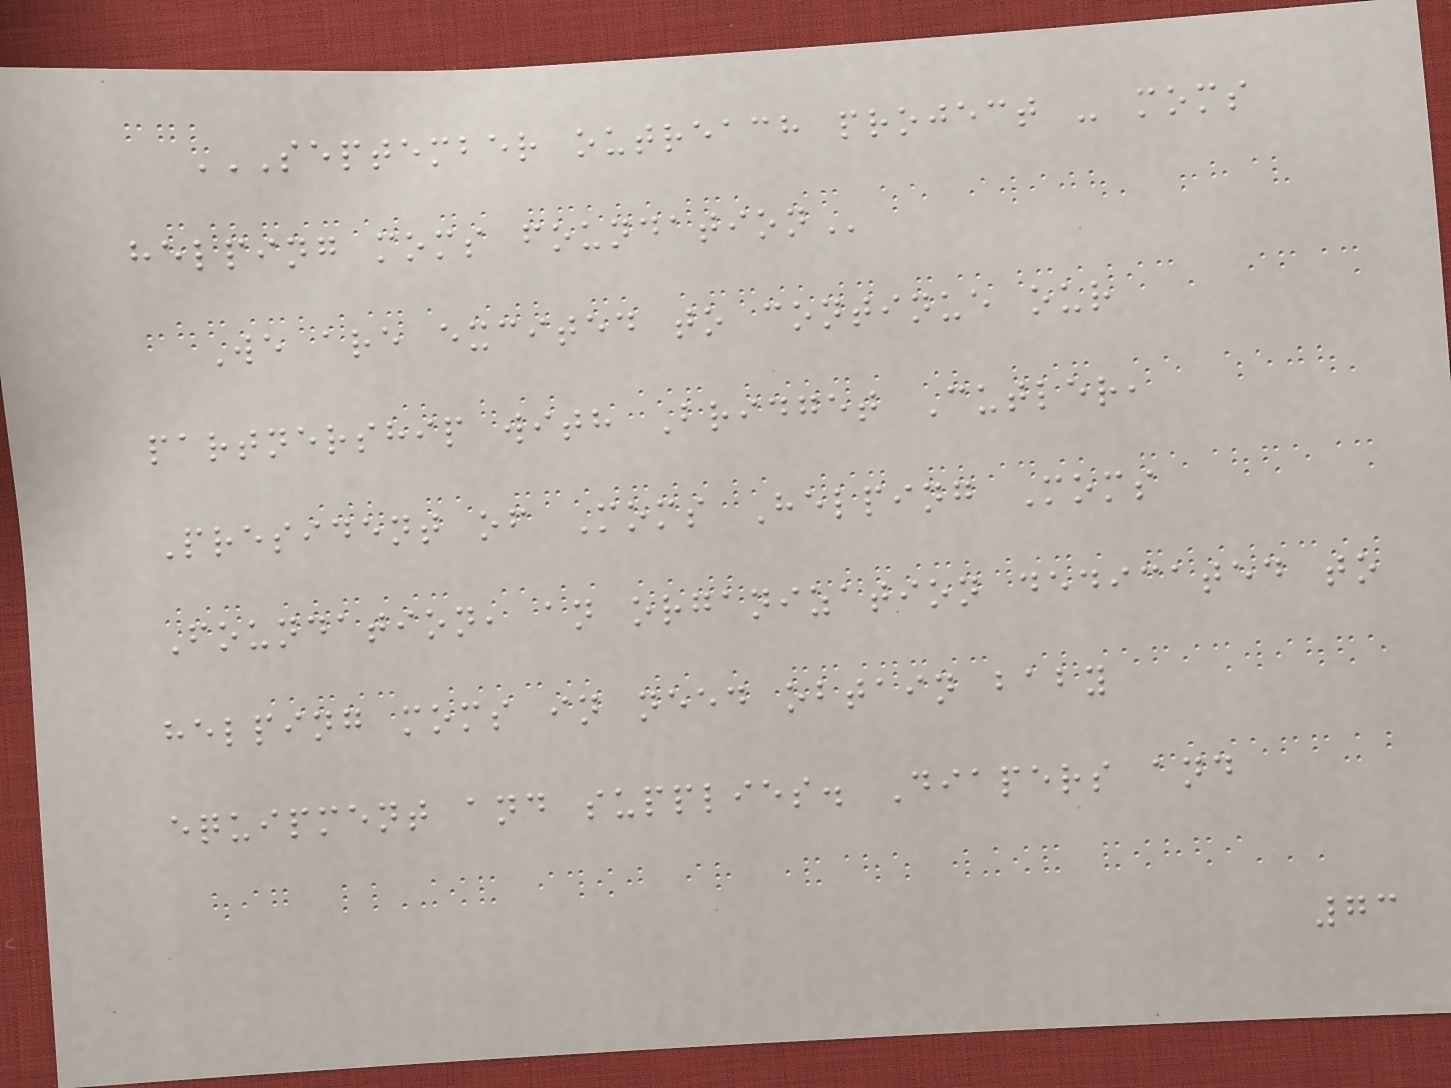SEPTEMBER OUTREACH PROJECT - MOMS
HELPING MOMS FOUNDATION
We are excited to continue our
partnership with Bridget Cutler,
President of Moms Helping Moms
Foundation, an organization dedicated to
helping moms in need obtain baby
equipment and supplies. Diapers and
73
